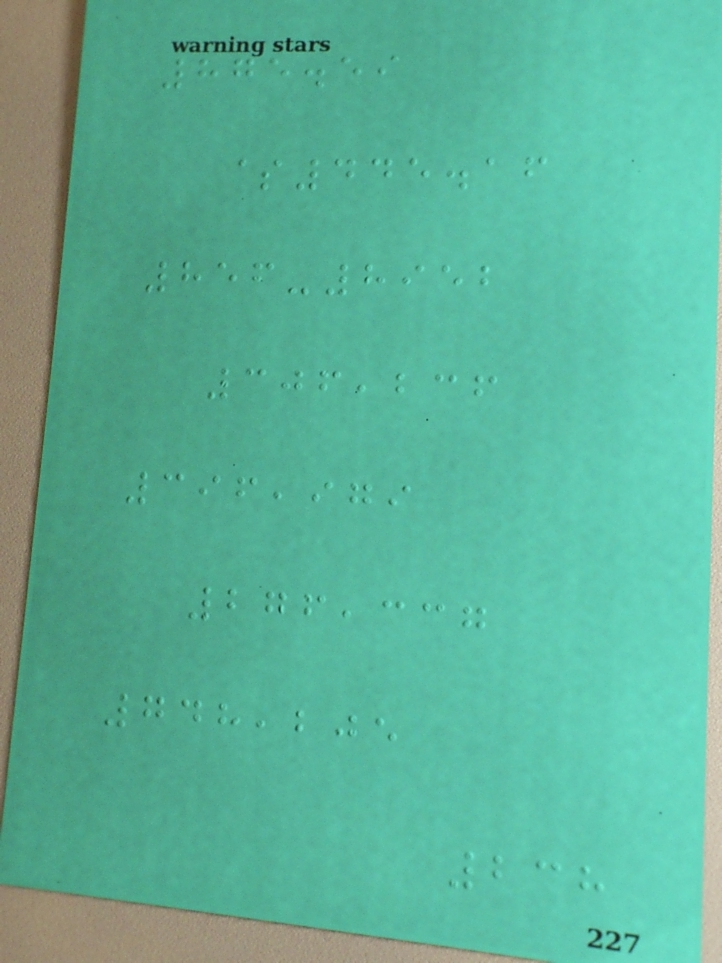875.59
$445.16
856-8952
306,236
396,979
276,337
748,205
238
